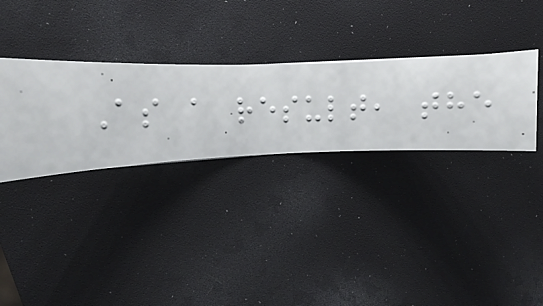As a result, the
